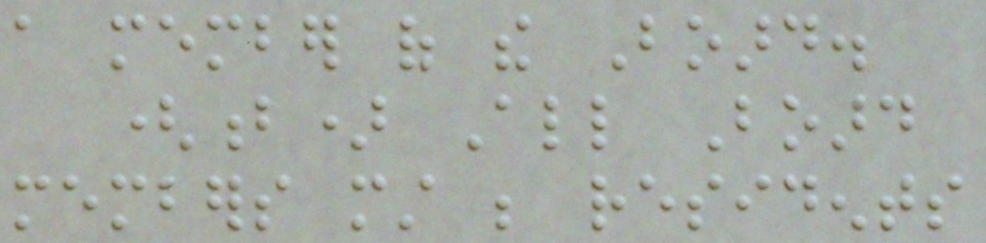a member of the Board.
(b) All Board
members must be residents
